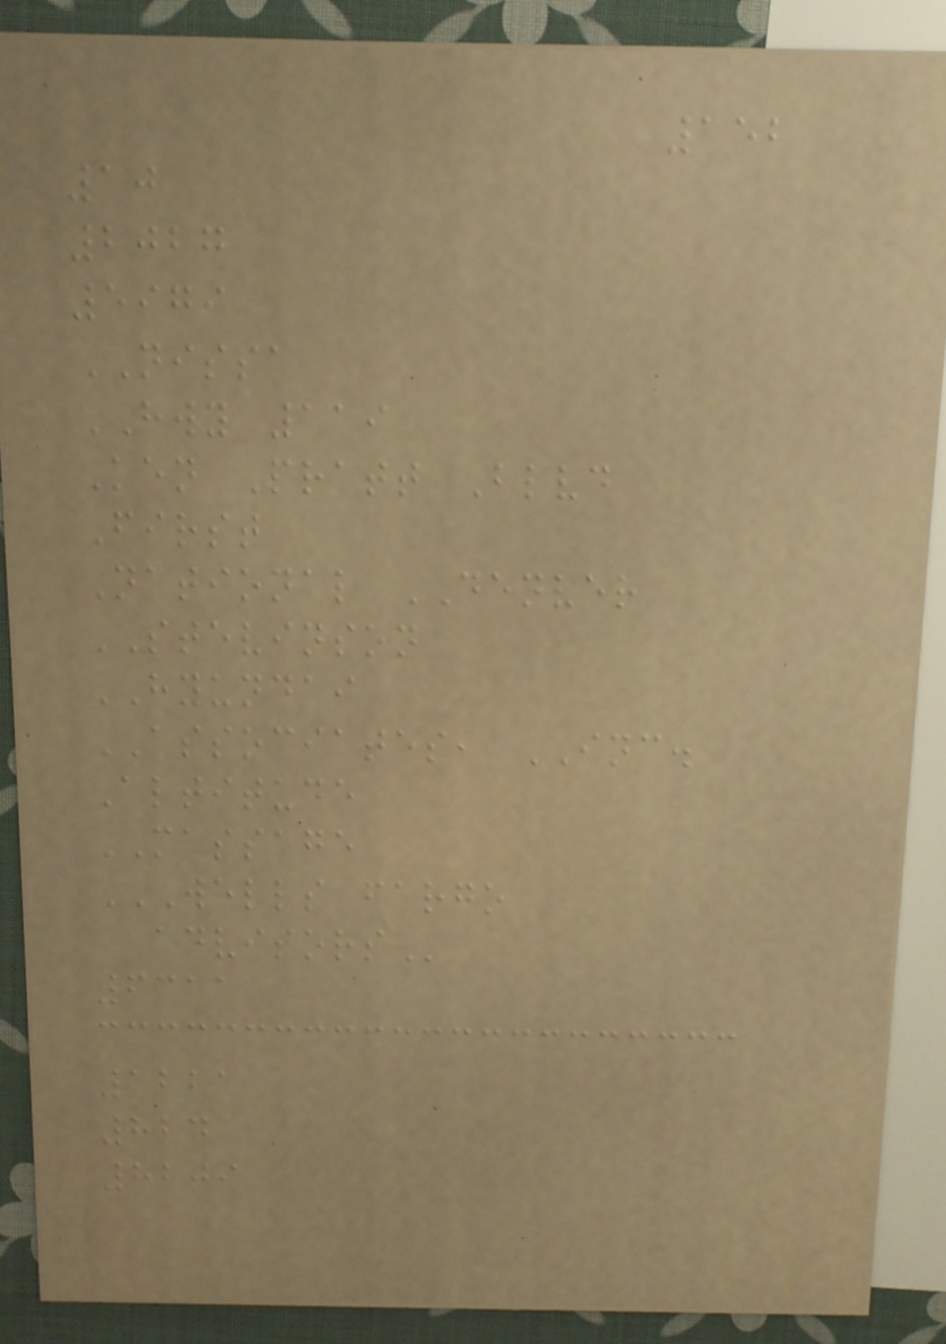152
10
2027
5979
NISSA
HWY 119
Ken Pratt Blvd
First
National DENVER
STEVINSON
HYUNDAI
ASSOCIATES, INC.
Altitude
MASSAGE
WELLS FARGO
ADVISORS
6311
1221
824
8209
